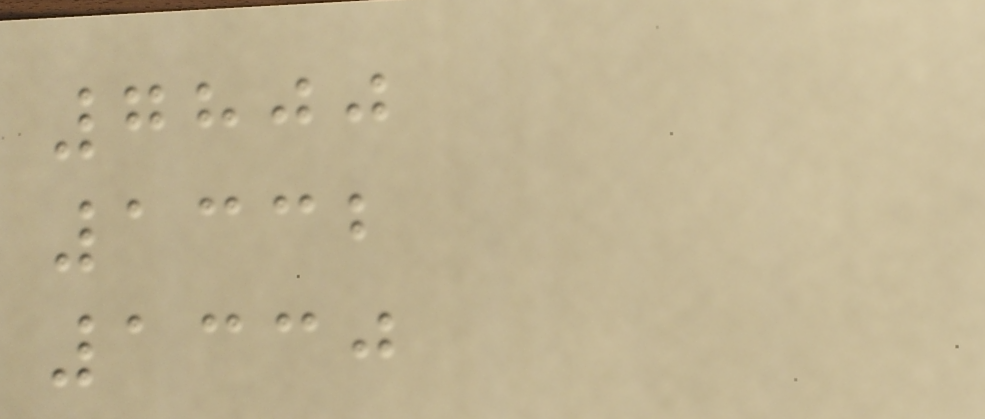7800
1332
1330
